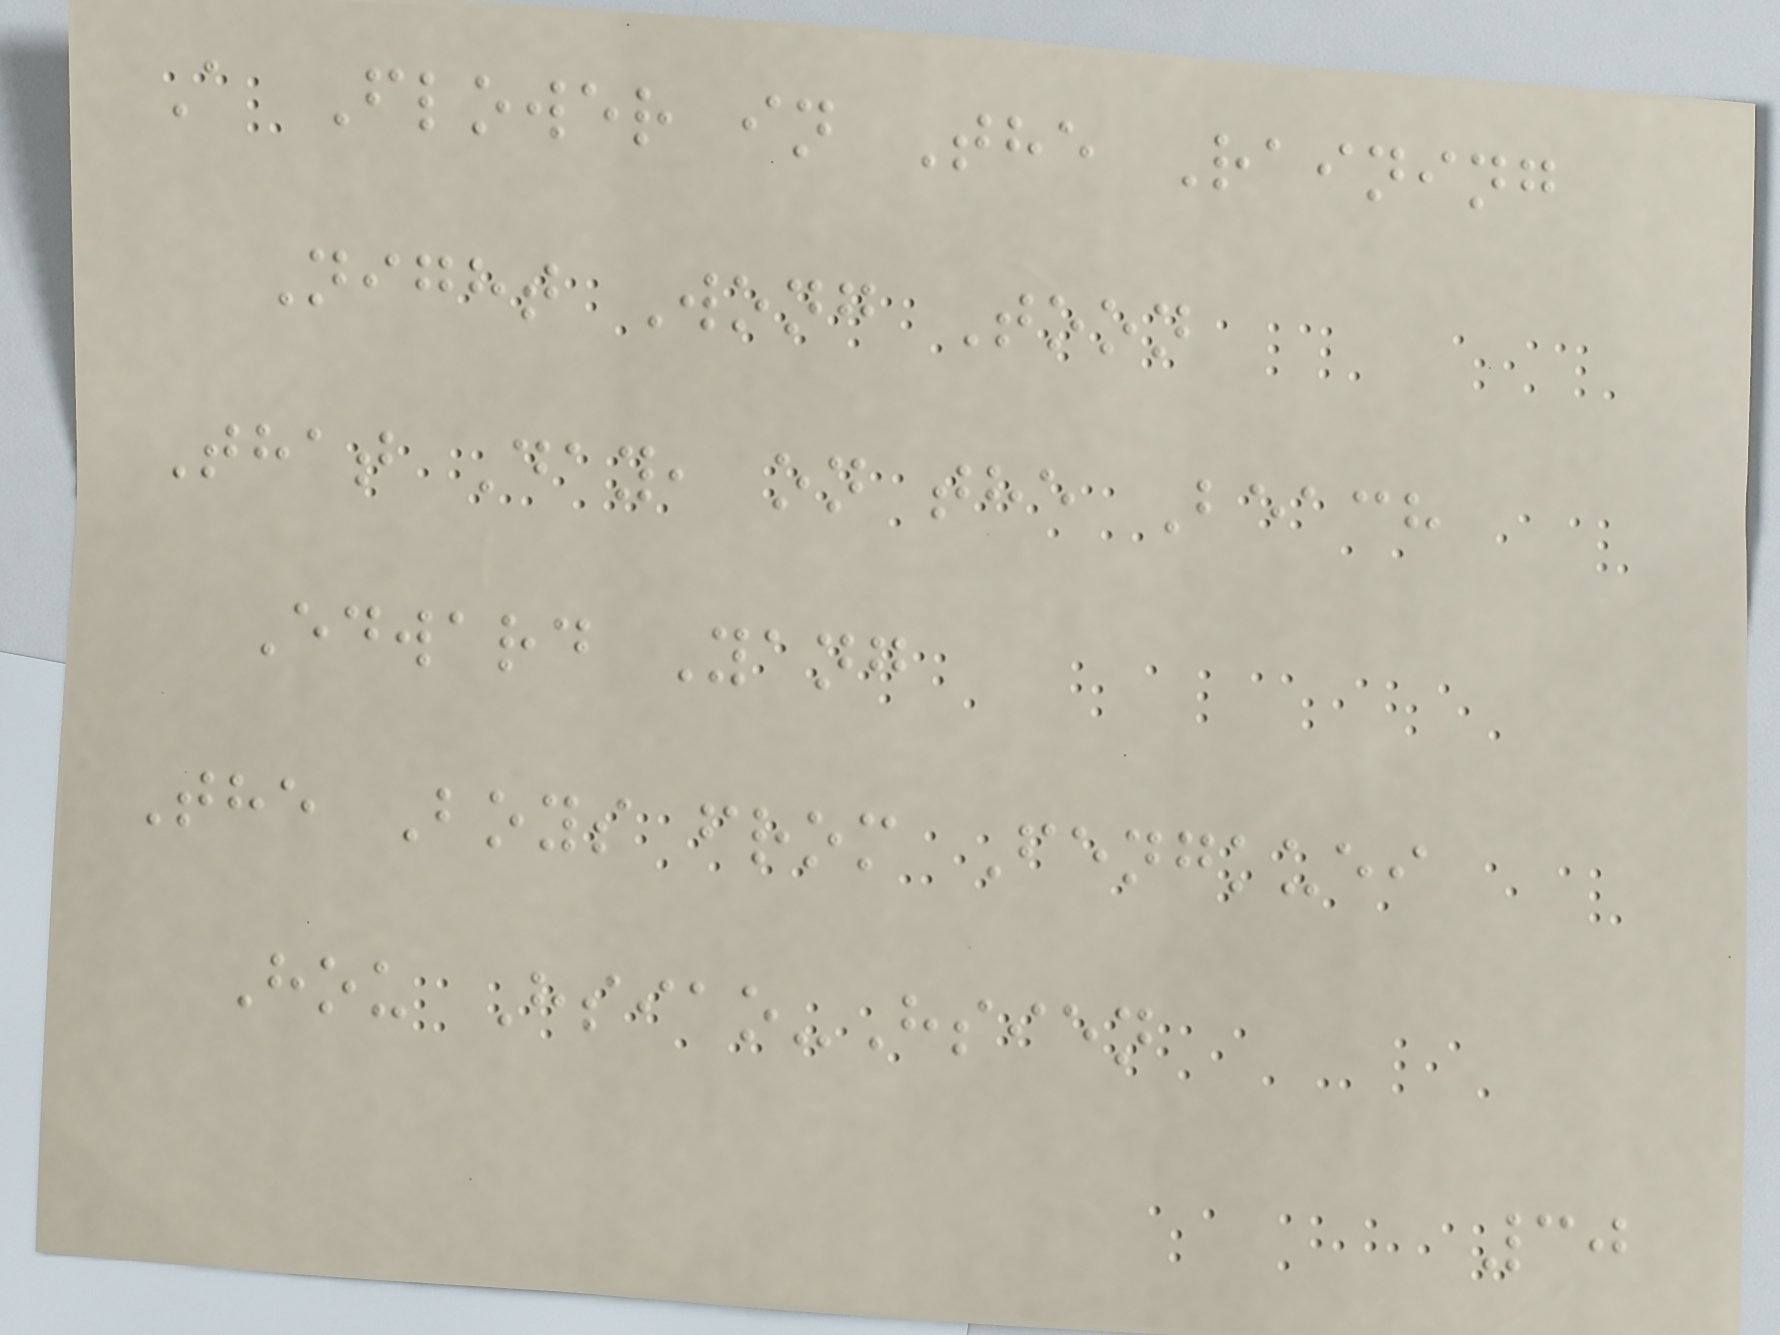A Flower in The Raining
Night Wong Toon
That Day, on the Beach
Edward Yang
The Boys from Fengkuei
Hou Hsiao-Hsien
30
